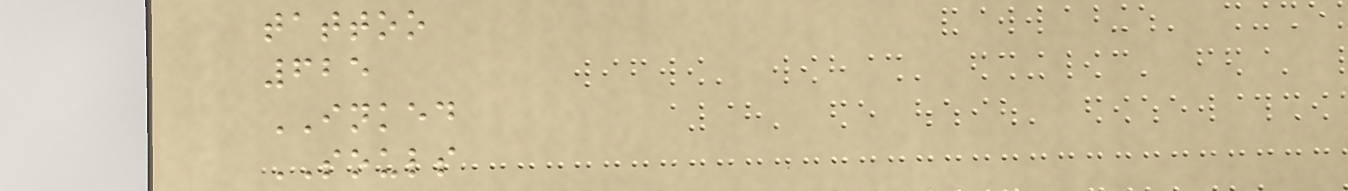tattoo
625
INKED
SOULS
